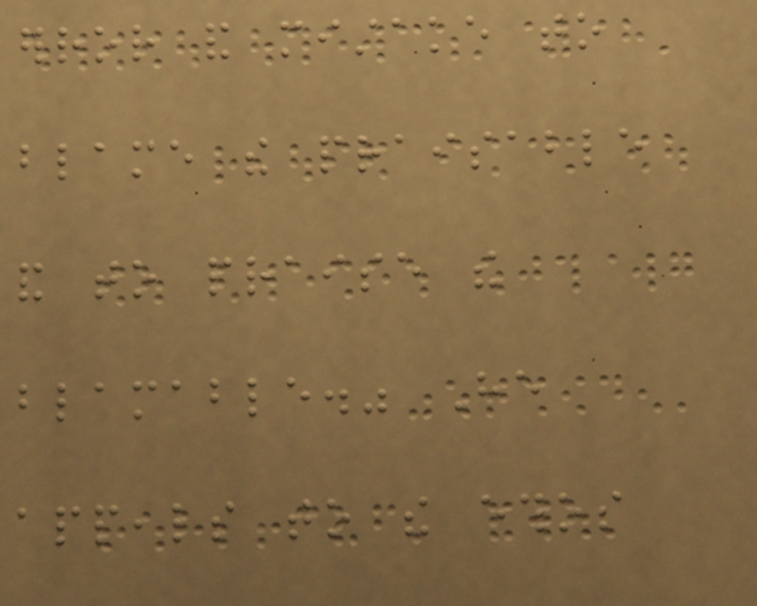error and mistake to
blame the praisable
and to praise the
blamable." He
appeals to the ethos
